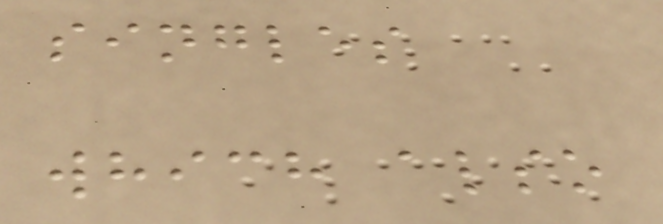singles
which also
